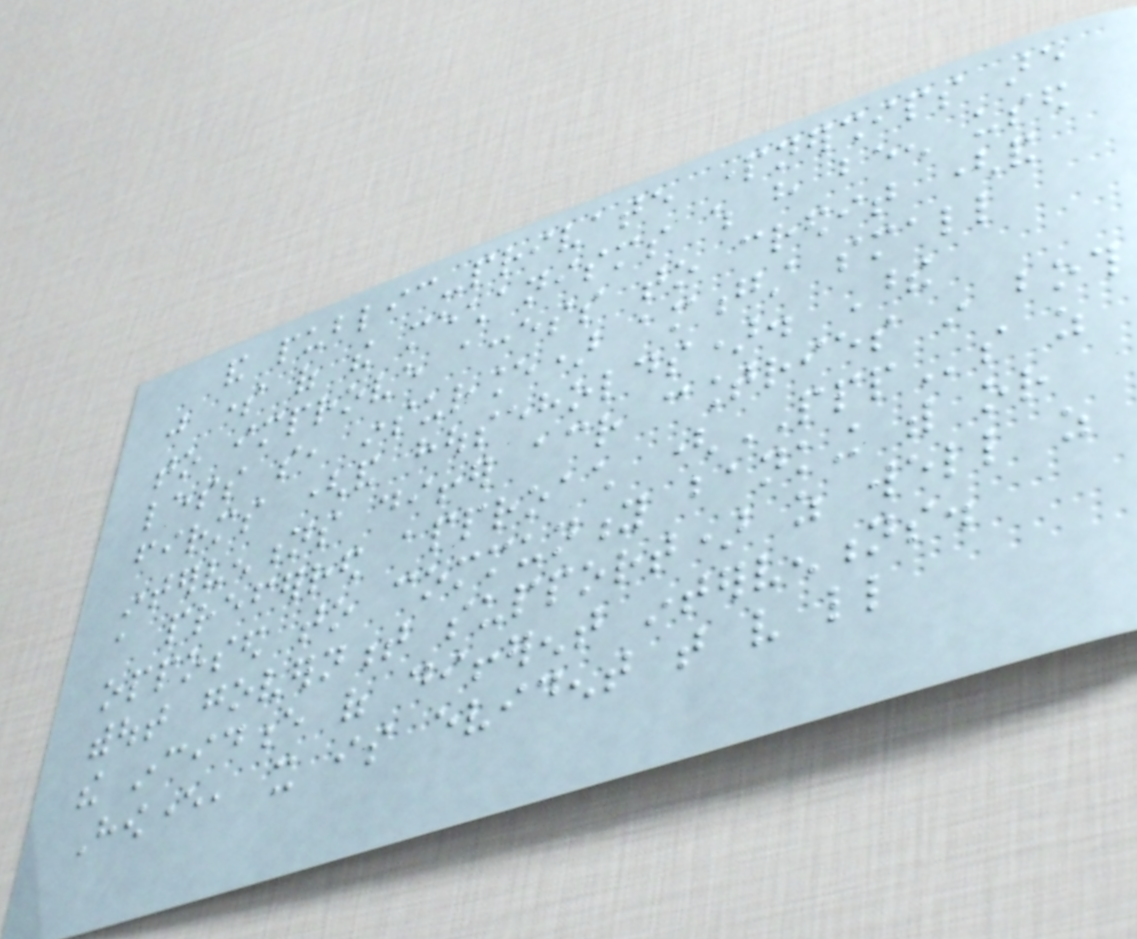and public-private partnerships are
just some of the mechanisms which have been used
to improve access to credit (and
less so, insurance) amongst small
firms (and households). These
interventions differ across countries in both
a preferred approach (PPPs as
opposed to community banking with or
without government support) as well as
the incidence of different interventions.
However, it is evident that very little
